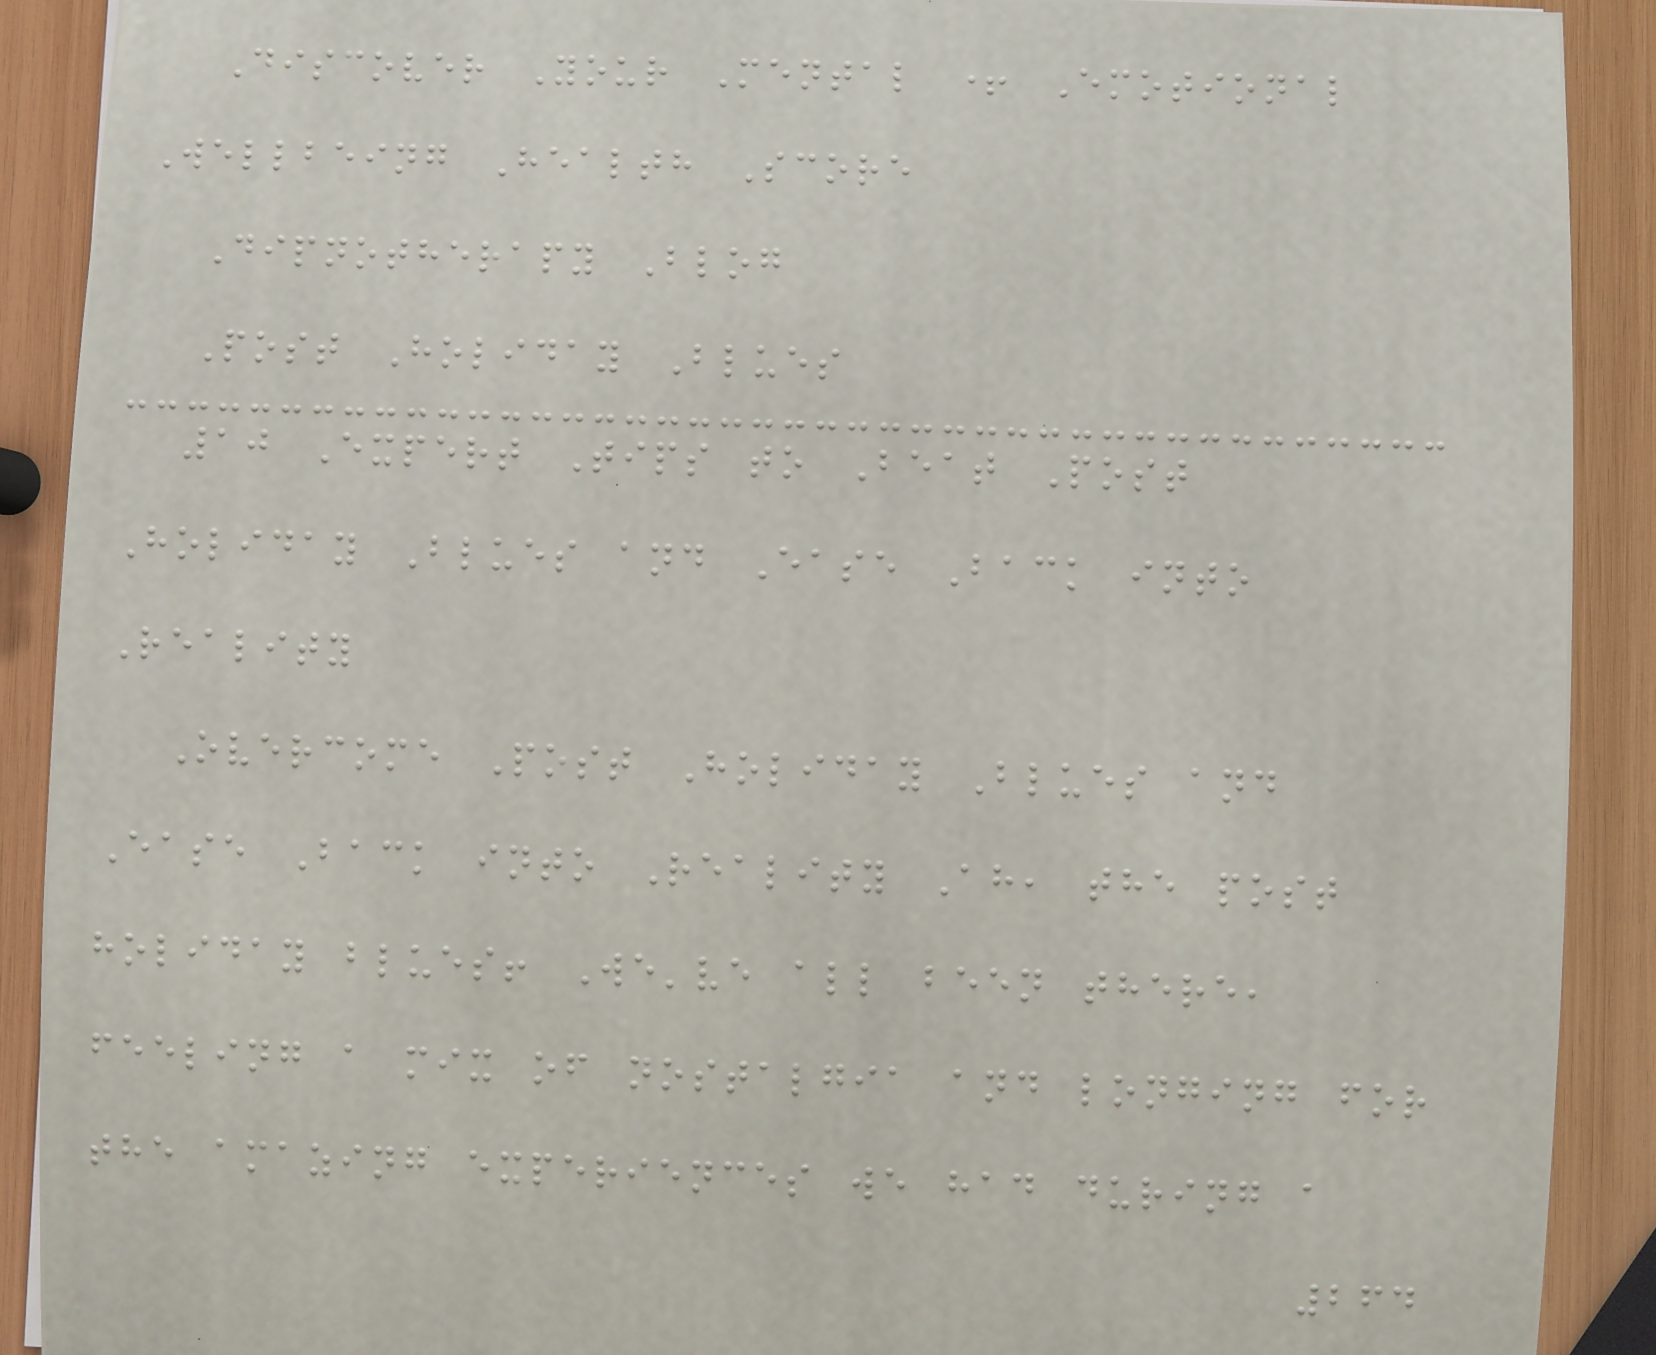Discover Your Mental + Emotional
Wellbeing Health Score
Dipnotherapy Blog
Post Holiday Blues
10 Expert Tips to Beat Post
Holiday Blues and Ease Back into
Reality
Overcome Post Holiday Blues and
Ease Back into Reality Ah, the post
holiday blues! We've all been there,
feeling a mix of nostalgia and longing for
the amazing experiences we had during a
264
